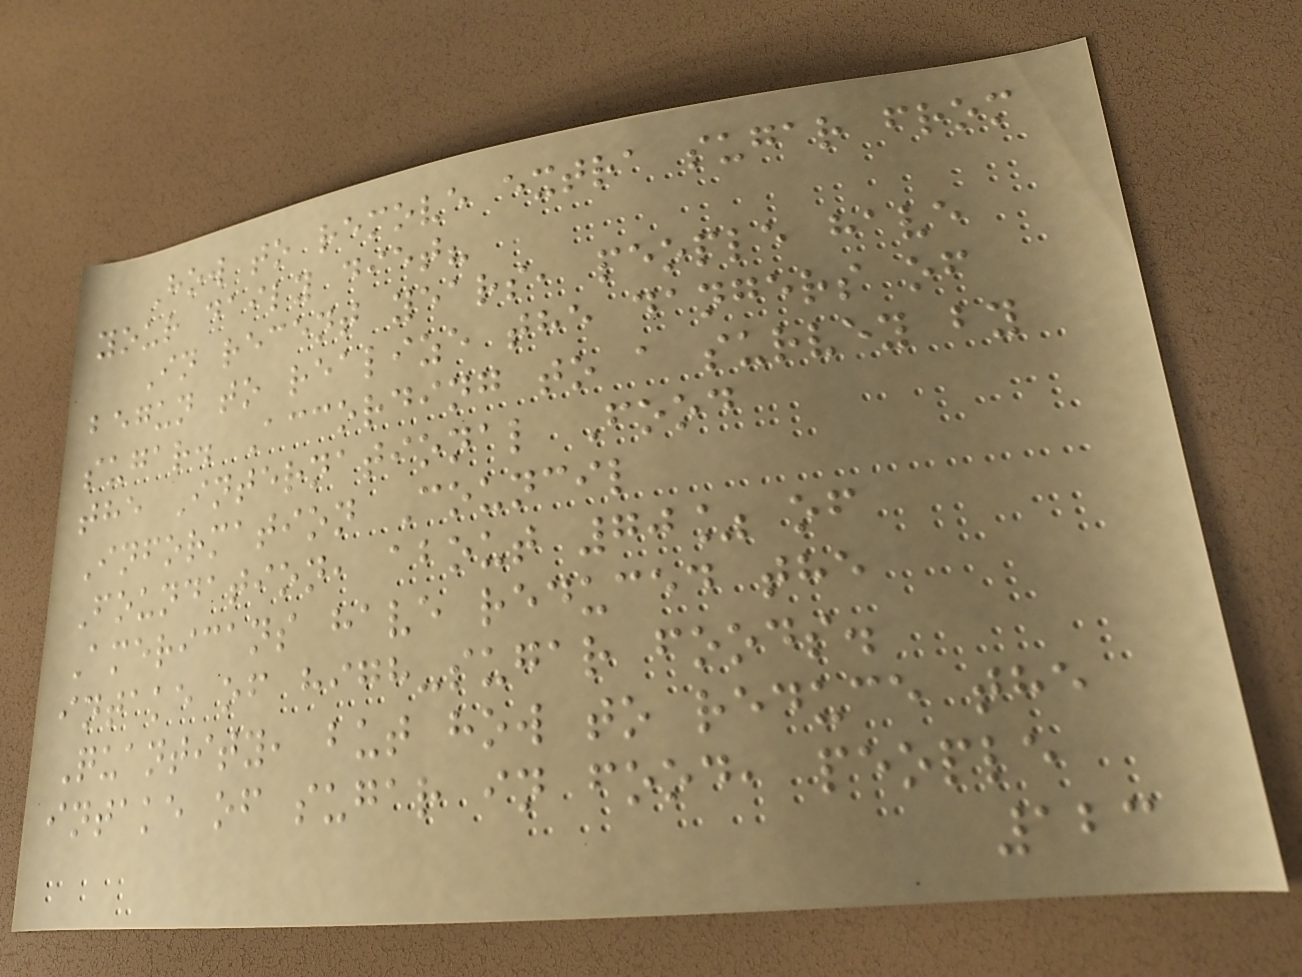How to remove extra sugar from
your daily diet?
In recent years, people have
begun to realize the dangers of
sugar. According to a survey by
the International Food
Information Council
Foundation, about 70% of
Americans have reduced the
intake of high-sugar foods.
Quantity, but how to reduce the
intake of sugar in food, people
123
